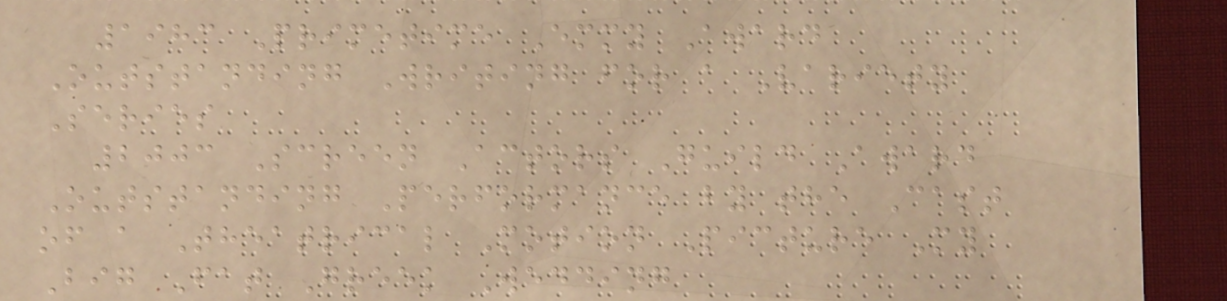1983 Primetime Emmy Award
Outstanding Writing for a Variety
Series
2003 Screen Actors Guild Award
Outstanding Performance by the Cast
of a Theatrical Motion Picture My
Big Fat Greek Wedding
